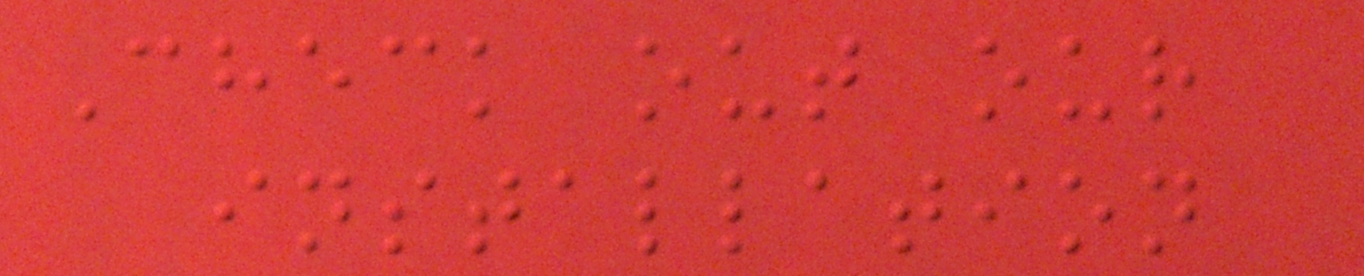Check out our
installation
